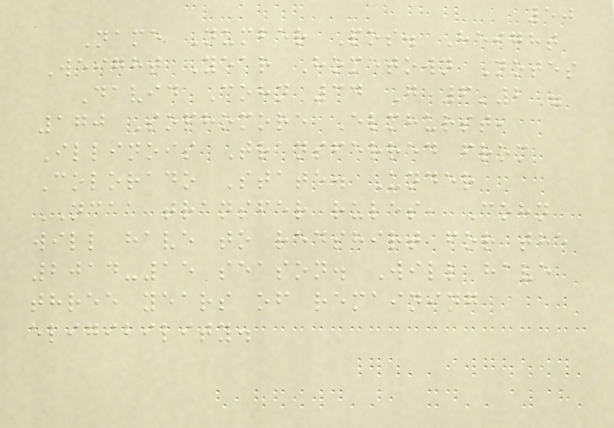50
Name Number Pos. Height
Weight Year Hometown Notes
David Cohn 34 G 6'2"
170 Sophomore Elmhurst,
Illinois Transferred from
Colorado State. Under
NCAA transfer rules, Cohn
will have to redshirt for the
2014-15 season. Will have
three years of remaining
eligibility.
